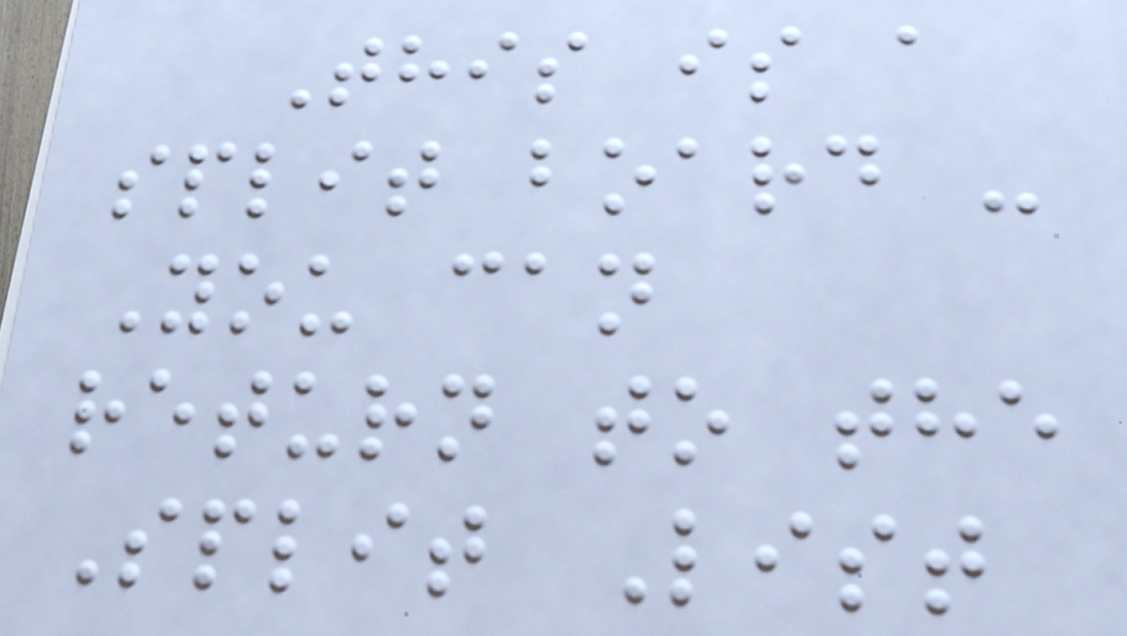This is a
split board -
You can
return to the
Split List
